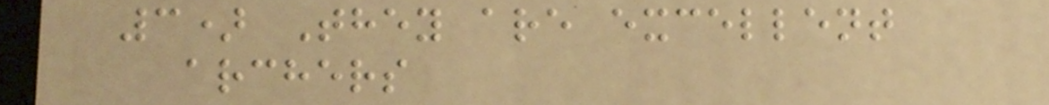3) They are excellent
archers
